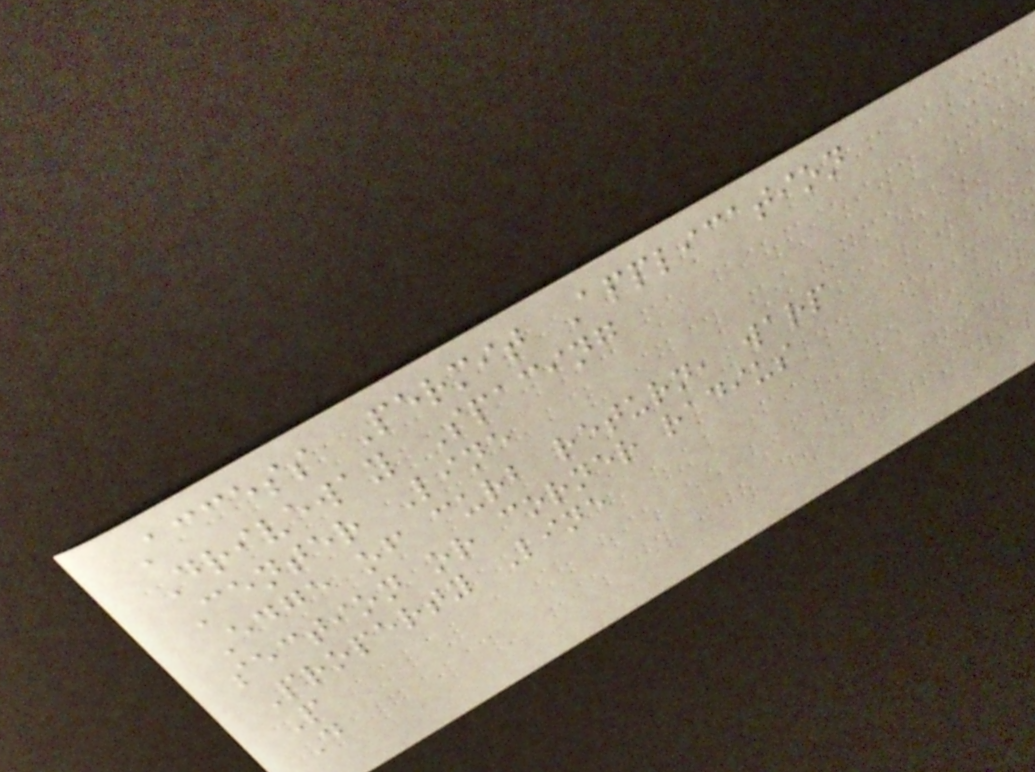Access Permit Application
Driveway Spacing
Center Line
Edge of curb return, warp
section or corner radius
Property Line
P
D
